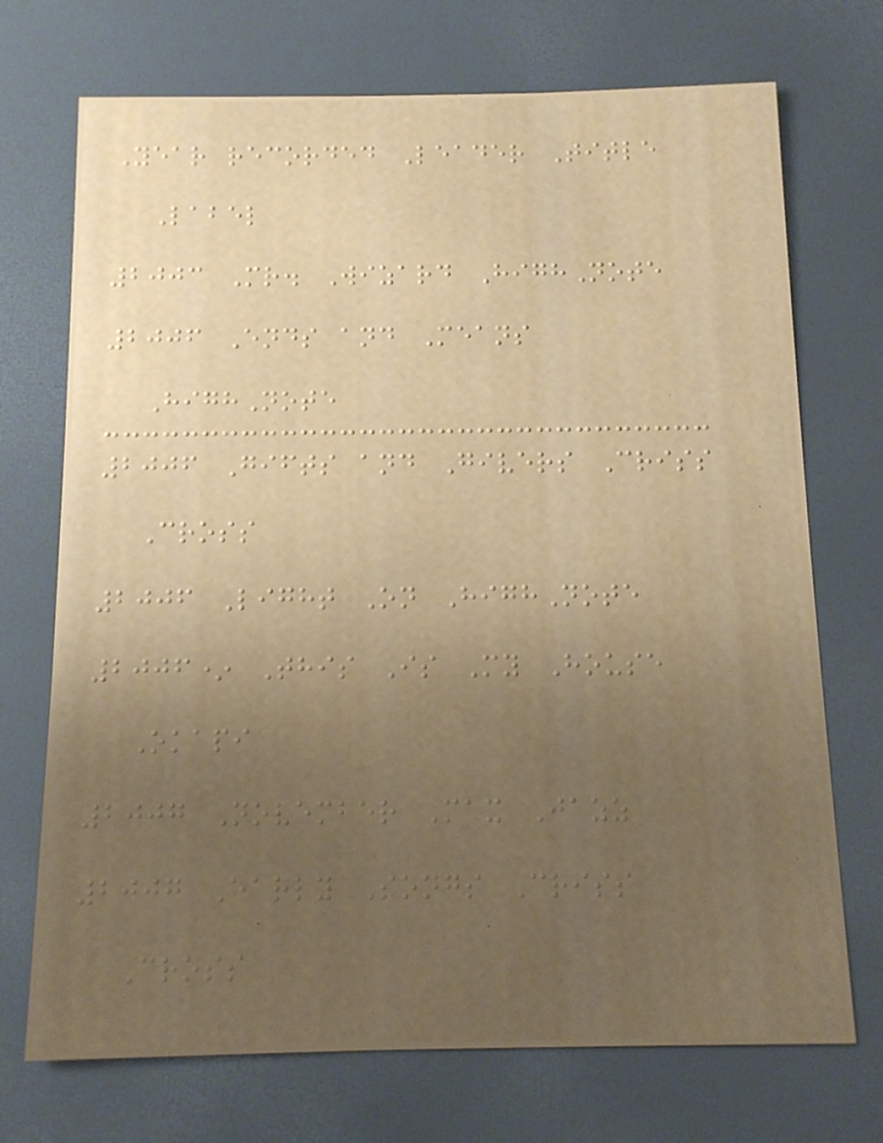Year recorded Leader Title
Label
2003 Mr. Wizard HighNote
2006 Ends and Means
HighNote
2006 Gifts and Givers Criss
Cross
2006 Light On HighNote
2006* This Is My House
Okapi
2007 November Max Jazz
2007 Early Songs Criss
Cross
